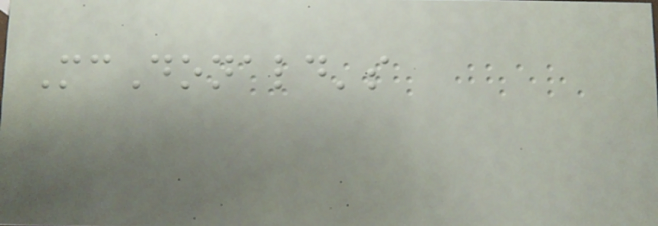McDonald's
